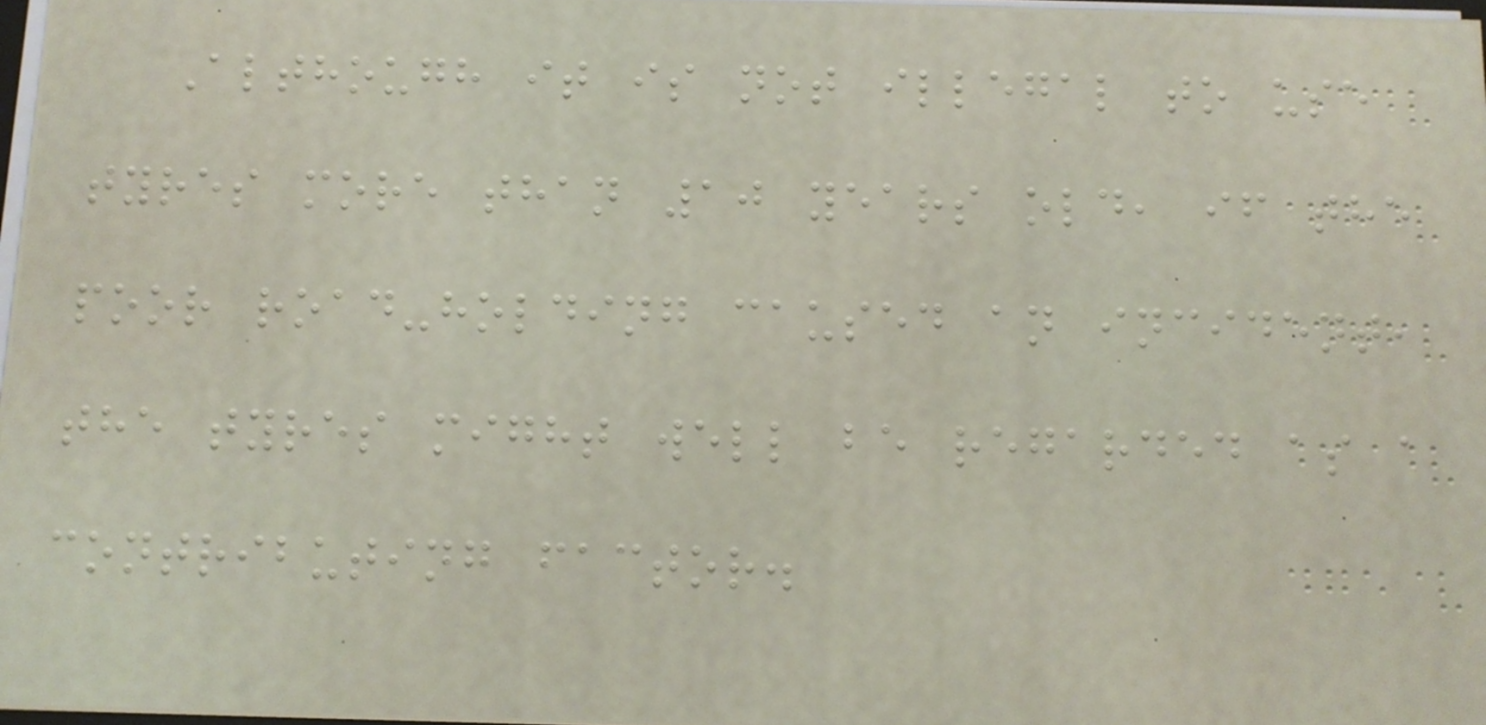Although it is not illegal to use
tyres more than 10 years old, if the
poor road-holding caused an incident,
the tyres might well be regarded as a
contributing factor.
